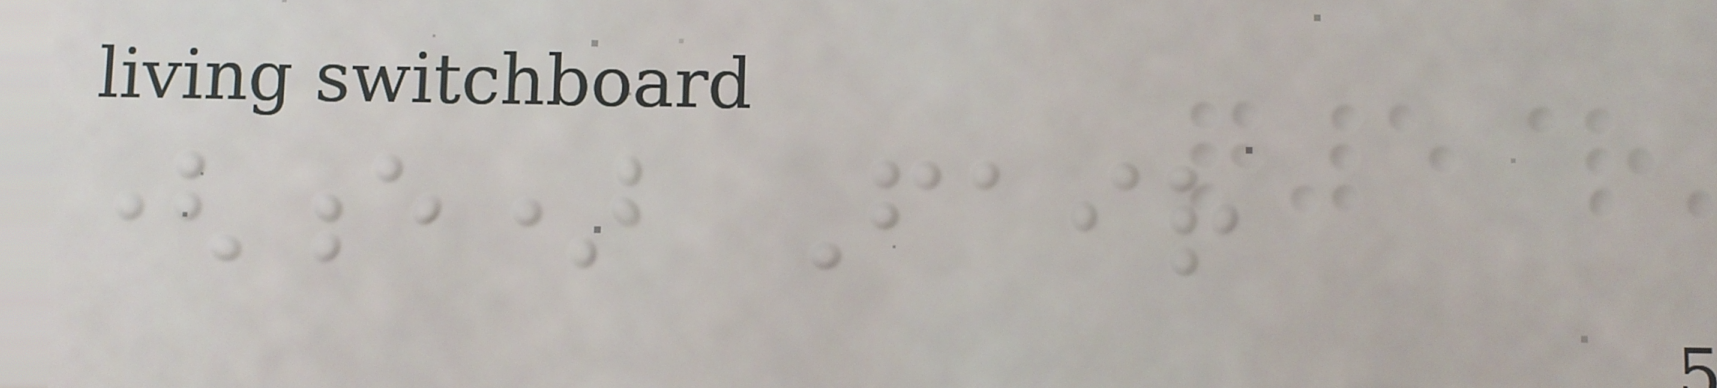(e) Fair
